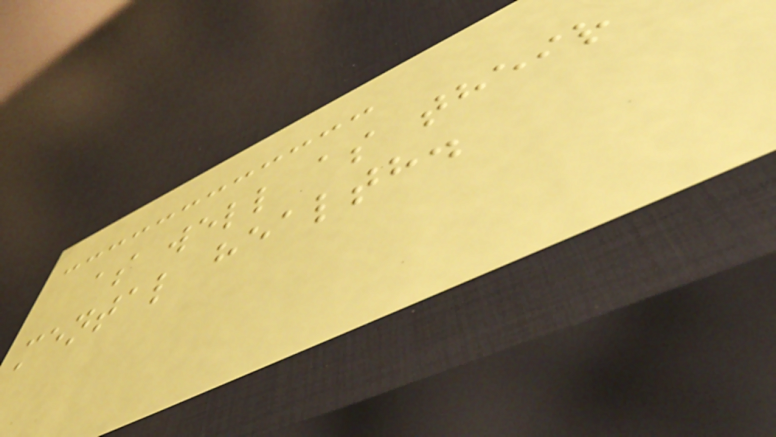as well as their
mental health.
